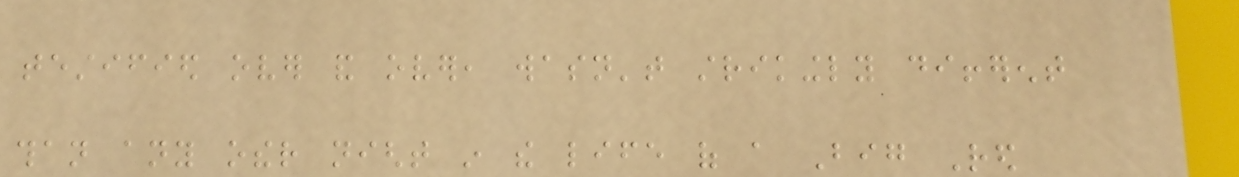testified over and over, wasn't strikingly different
than any other night in the life of a Big Red
